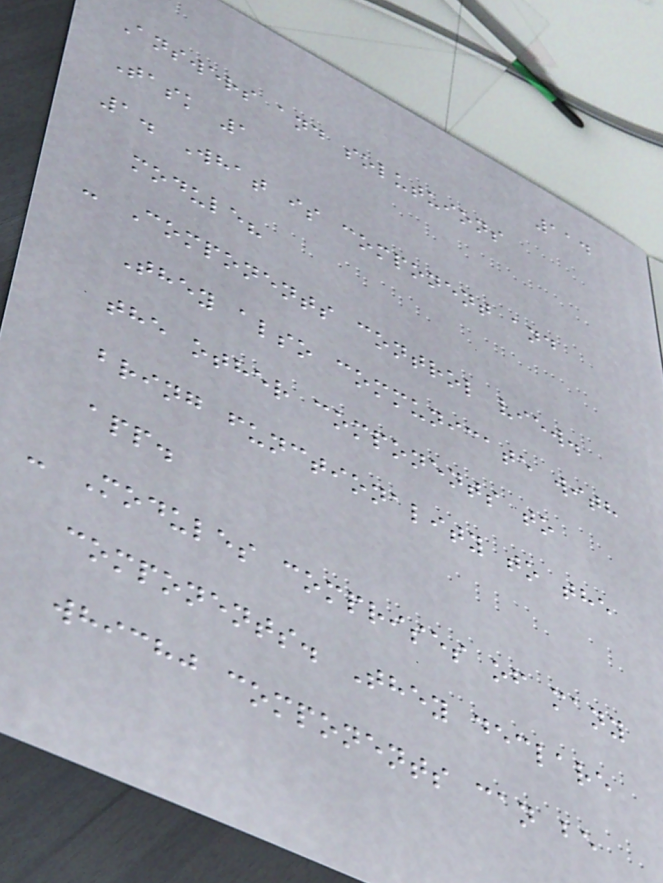114
Answers and solutuions
Task 1
1. What is component and
module?
- Components control view.
They also communicate with
the other components to
bring functionality to the
app.
- Modules comprises of many
components. They declare
whichj components can be
